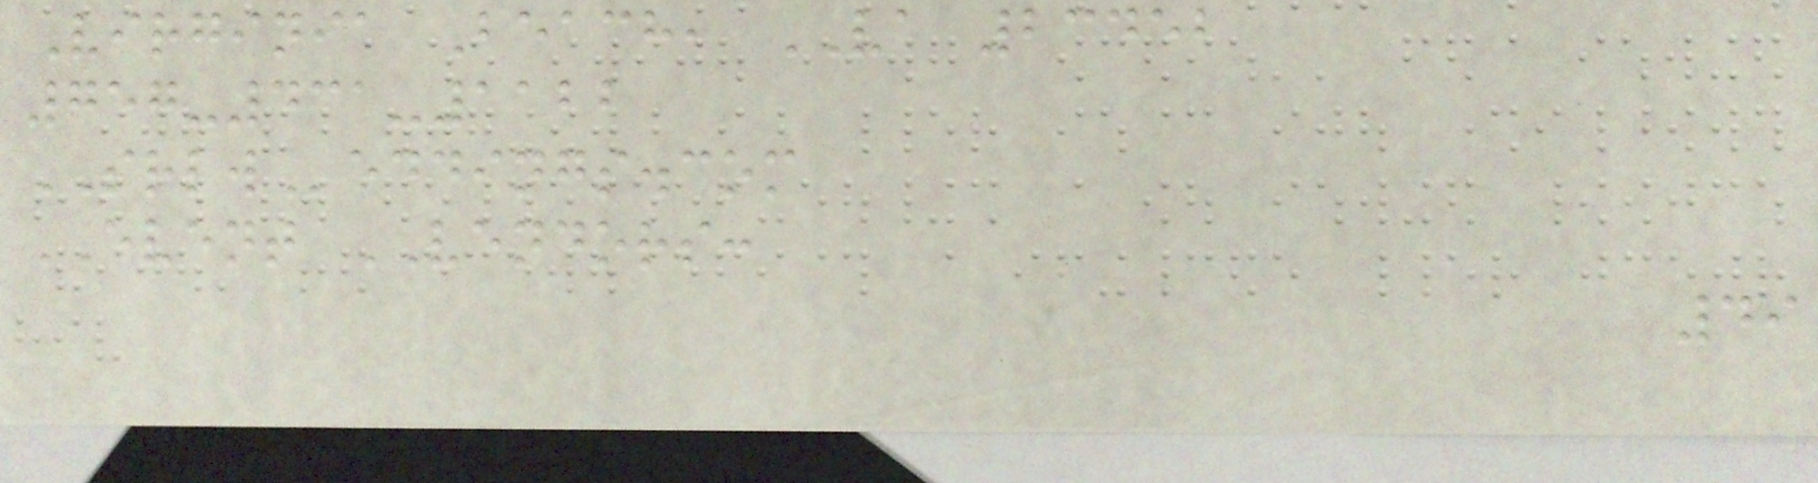Virginia Beach, VA 23452
757-431-1122
SRLWeddings.com
EVENT VENDORS:
49
